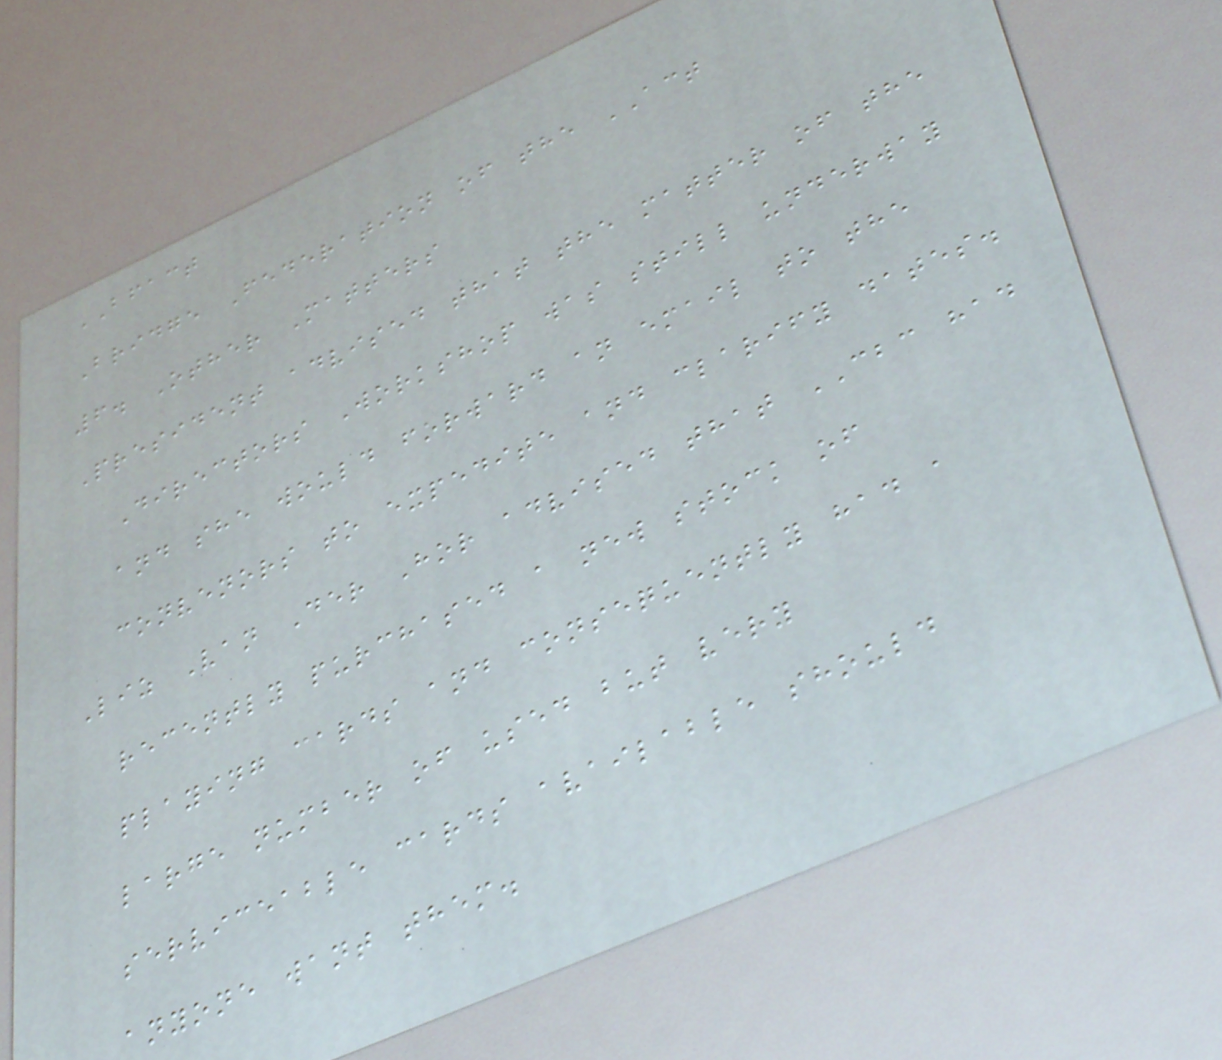BFACT
Bridge Federation of the ACT
6. Other Matters
President advised that the matter of the
Directors Workshop was still underway
and she would forward an email to the
convenors to expedite and clarify dates.
Liz Van Der Hor advised that CBC had
recently purchased a new stock of
playing cards and consequently had a
large number of used but very
serviceable cards available should
anyone want them.
